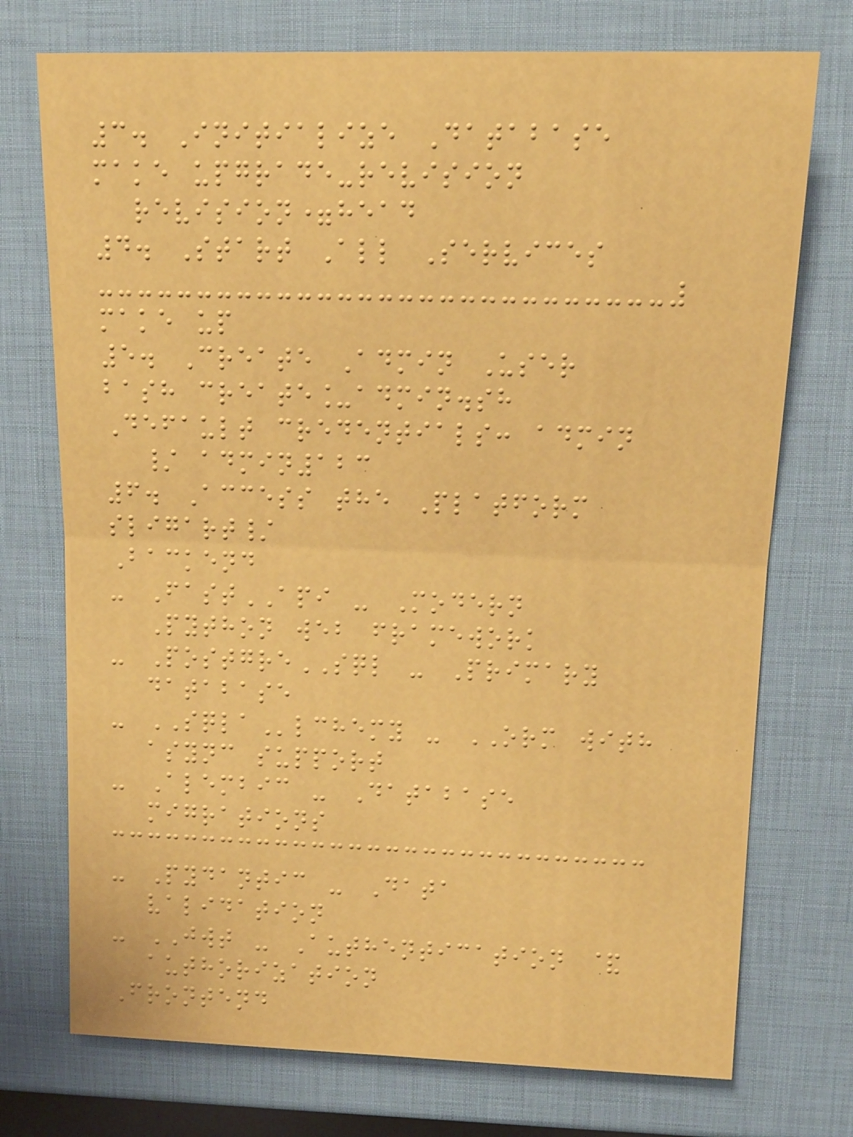3. Initialize Database
make upgrade-revision
revision=head
4. Start All Services
make up
5. Create Admin User
bash create_admin.sh
Default credentials: admin
/ admin123
6. Access the Platform
sligart/
Backend
- FastAPI - Modern
Python web framework
- PostgreSQL - Primary
database
- SQLAlchemy - ORM with
async support
- Alembic - Database
migrations
- Pydantic - Data
validation
- JWT - Authentication &
authorization
Frontend
